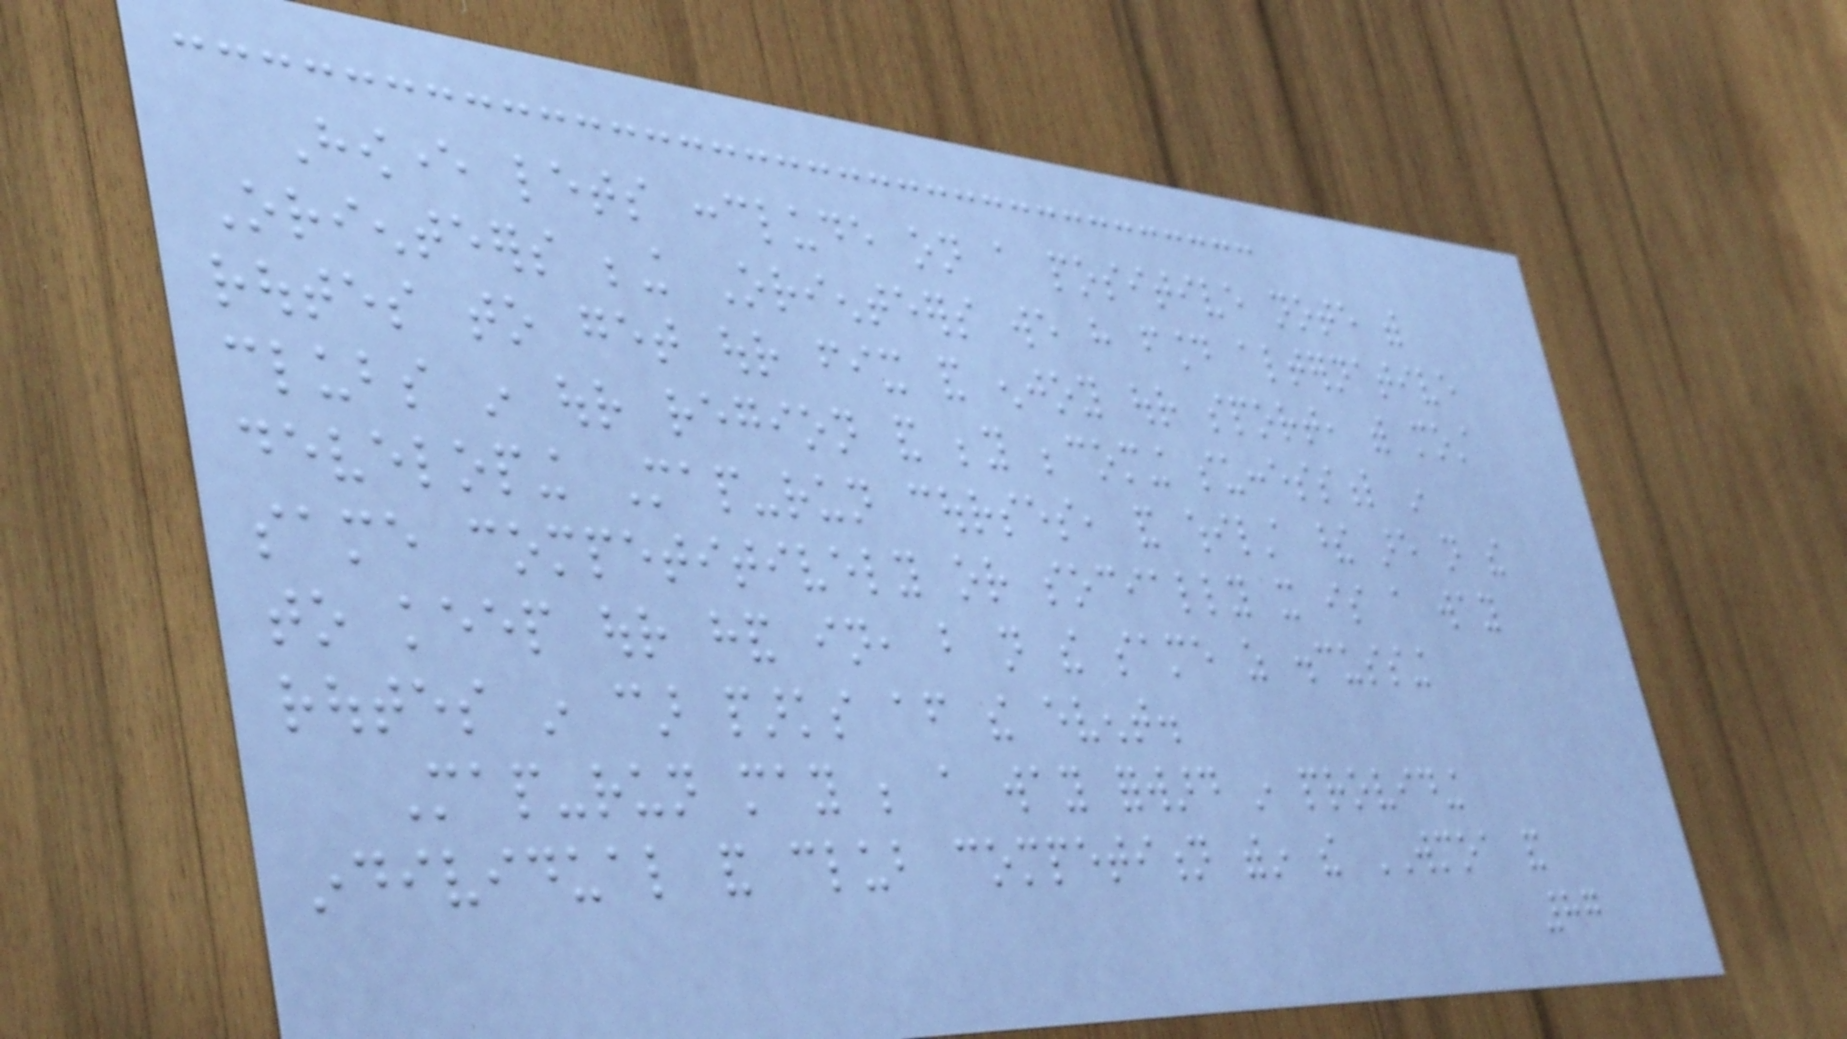However lets conclude on a positive note with
Orienteers being Orienteers we have found alternative
routes to get our fix and enjoy our sport, with most
clubs in our region and beyond becoming successful in
developing Map-run courses, and whilst these are not the
same competitively or socially it is a way
to keep our hand in, but not the same as discussing
routes in car parks after the event.
Map-run may be a way forward in providing
individual and club competition within the WMOA and
87
